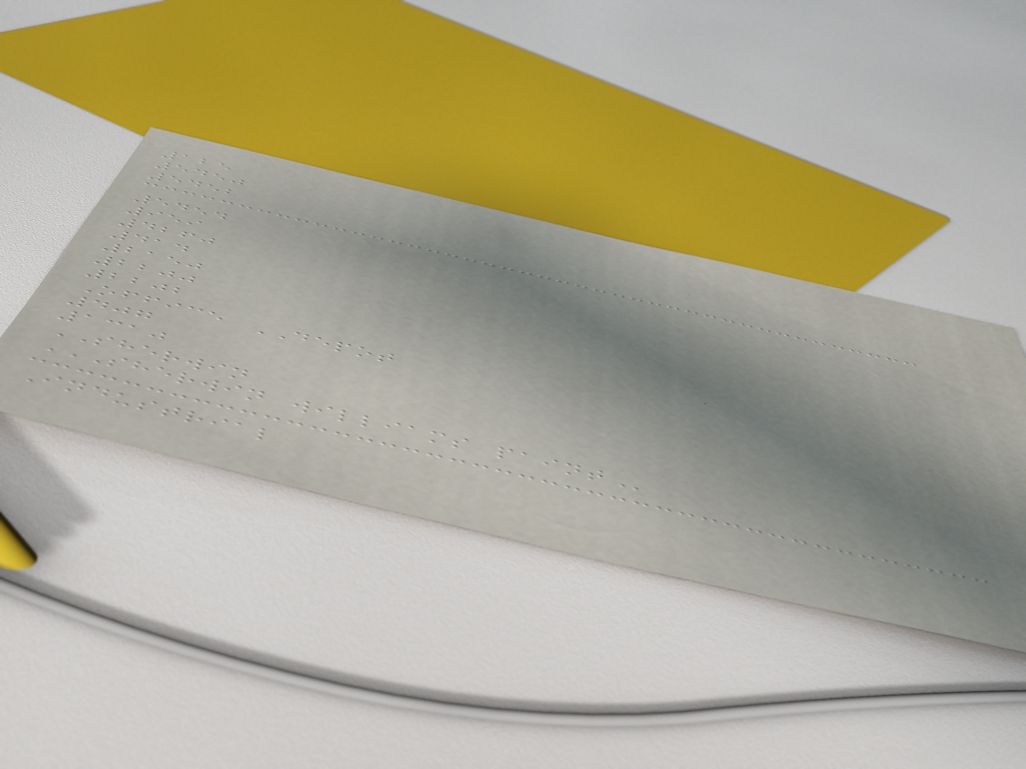125
5450
5452
5454
959
4260
414
2150
2200
2202
Office DEPOT
407
1310
SHERWIN
SHERWIN WILLIAMS PAINT
Industrial
